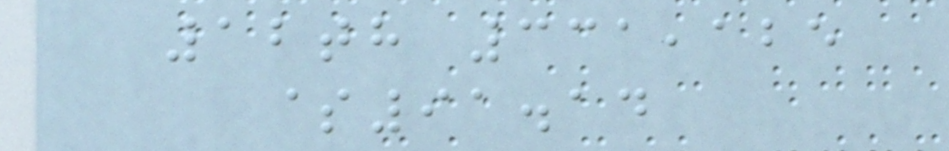12th 331,125
$91.14
